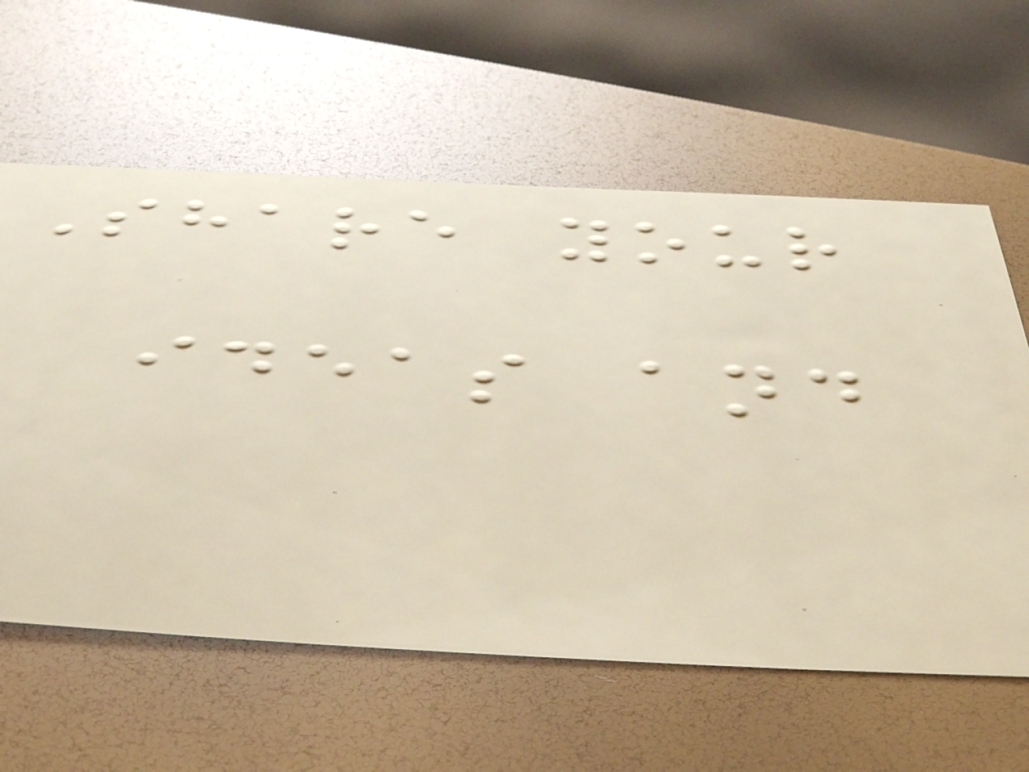Share your
ideas and
